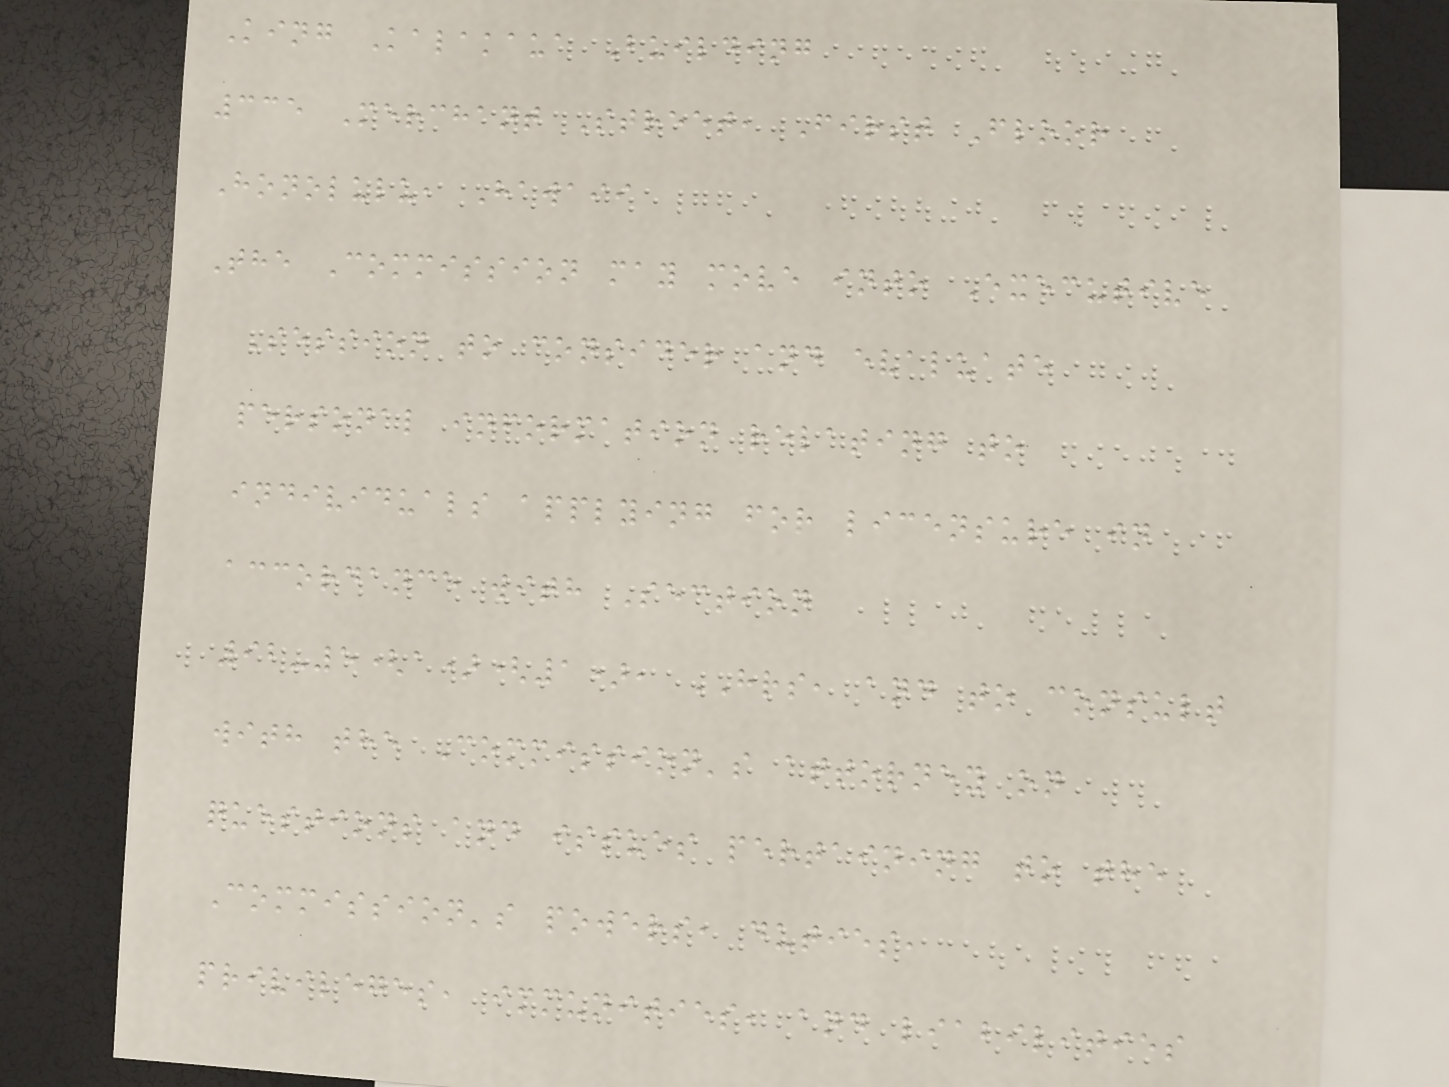King Kalakaua Building
335 Merchant Street, First Floor
Honolulu, Hawaii
The Commission may move into Executive
Session to consider and evaluate
personal information relating to
individuals applying for licensure in
accordance with Section
92-5(a)(1), HRS, and to consult
with the Commission's attorney on
questions and issues pertaining to the
Commission's powers, duties,
privileges, immunities, and liabilities
